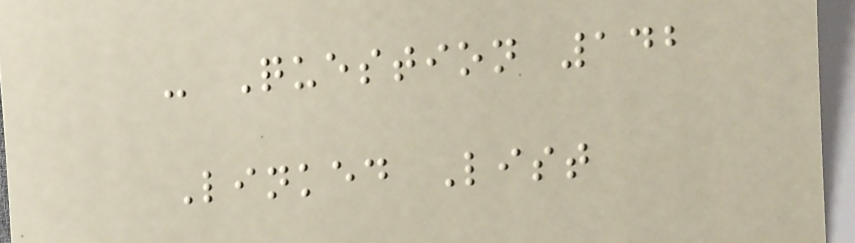- Question 142
Linked List
